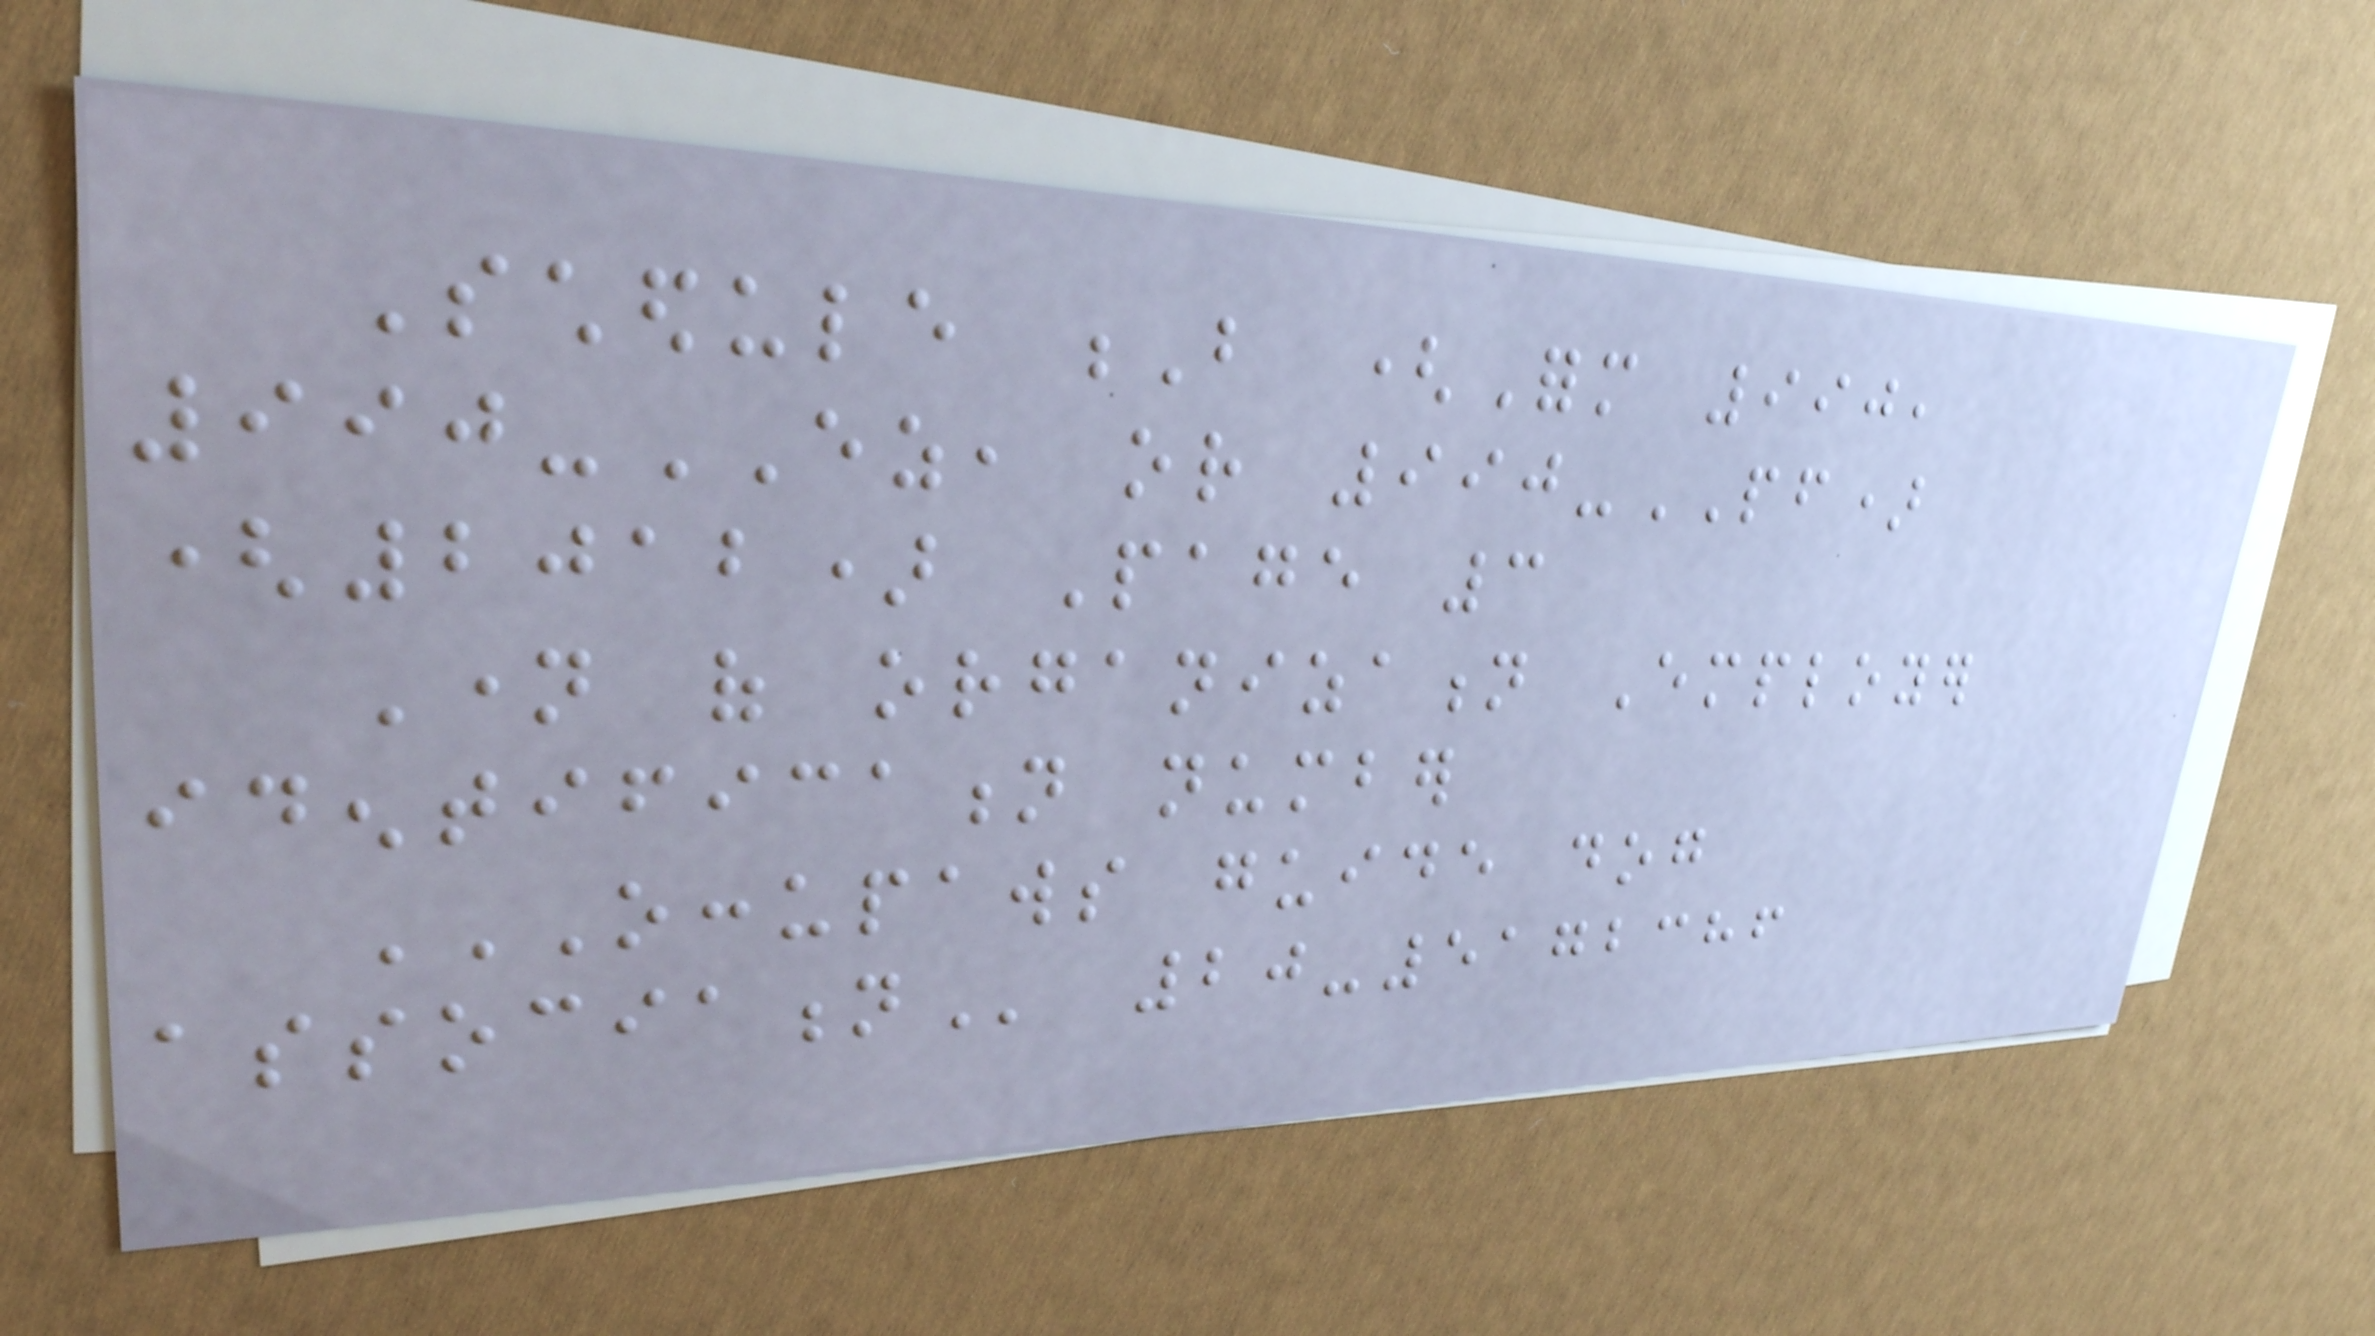Schedule B (Form 990,
990-EZ, or 990-PF)
(2012) Page 3
Name of organization Employer
identification number
OCCUPAWS GUIDE DOG
ASSOCIATION 20-5172386
